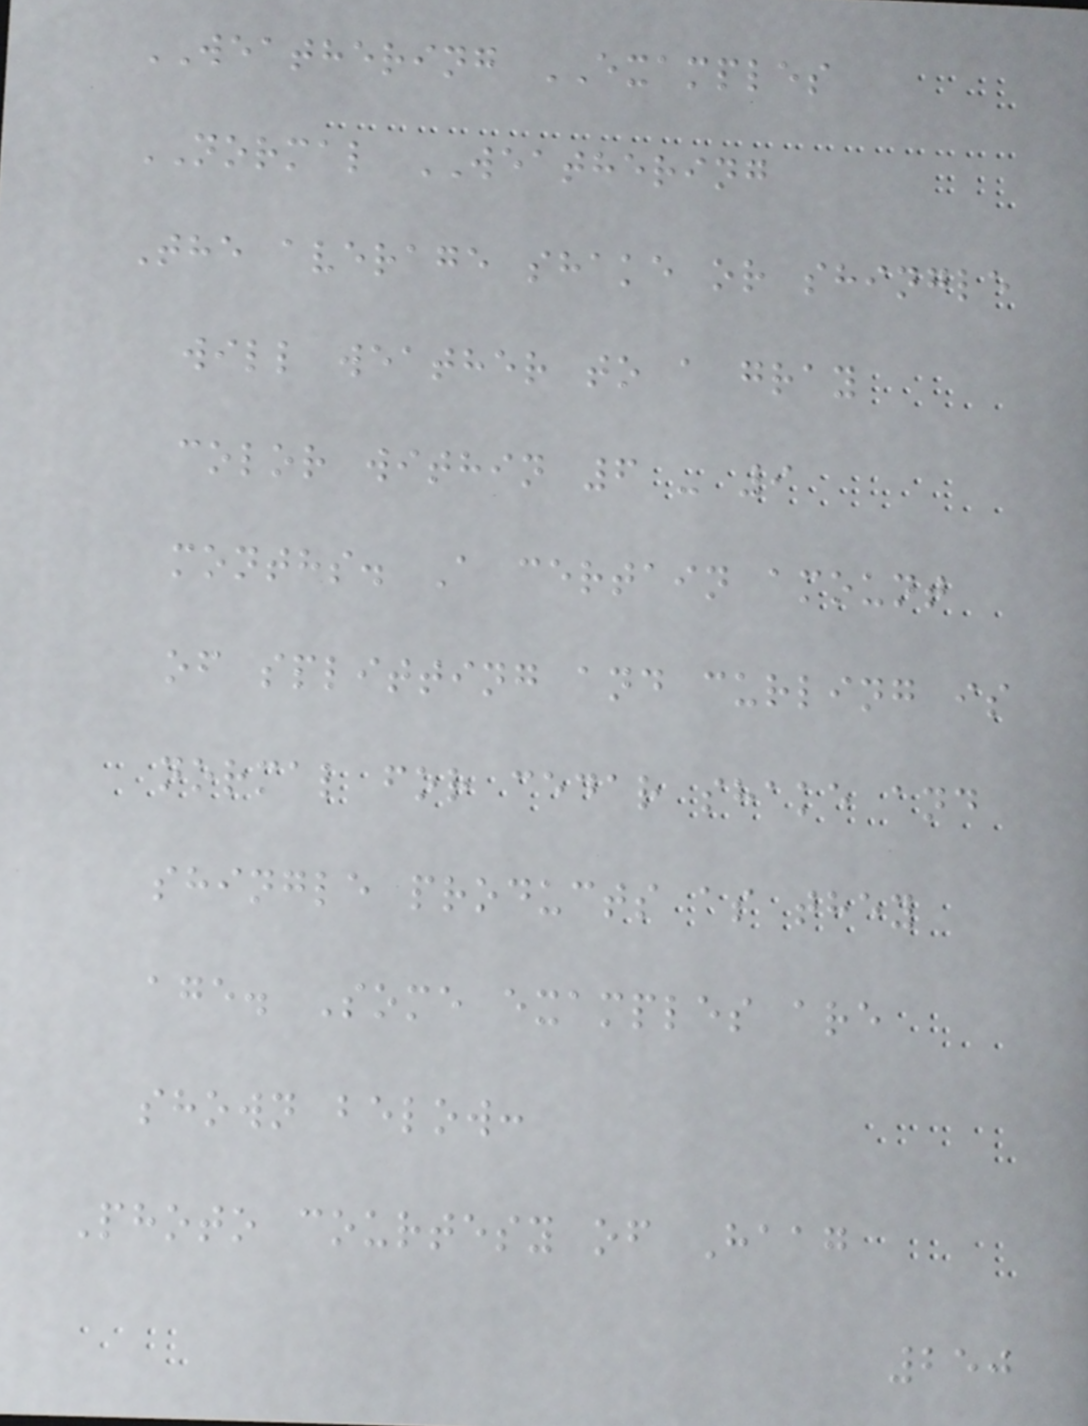WEATHERING EXAMPLES
NORMAL WEATHERING
The average shake or shingle
will weather to a gray
color within 6 - 9
months. A certain amount
of splitting and curling is
normal for cedar shake and
shingle products as they
age. Some examples are
shown below:
Photo courtesy of Haag
250
